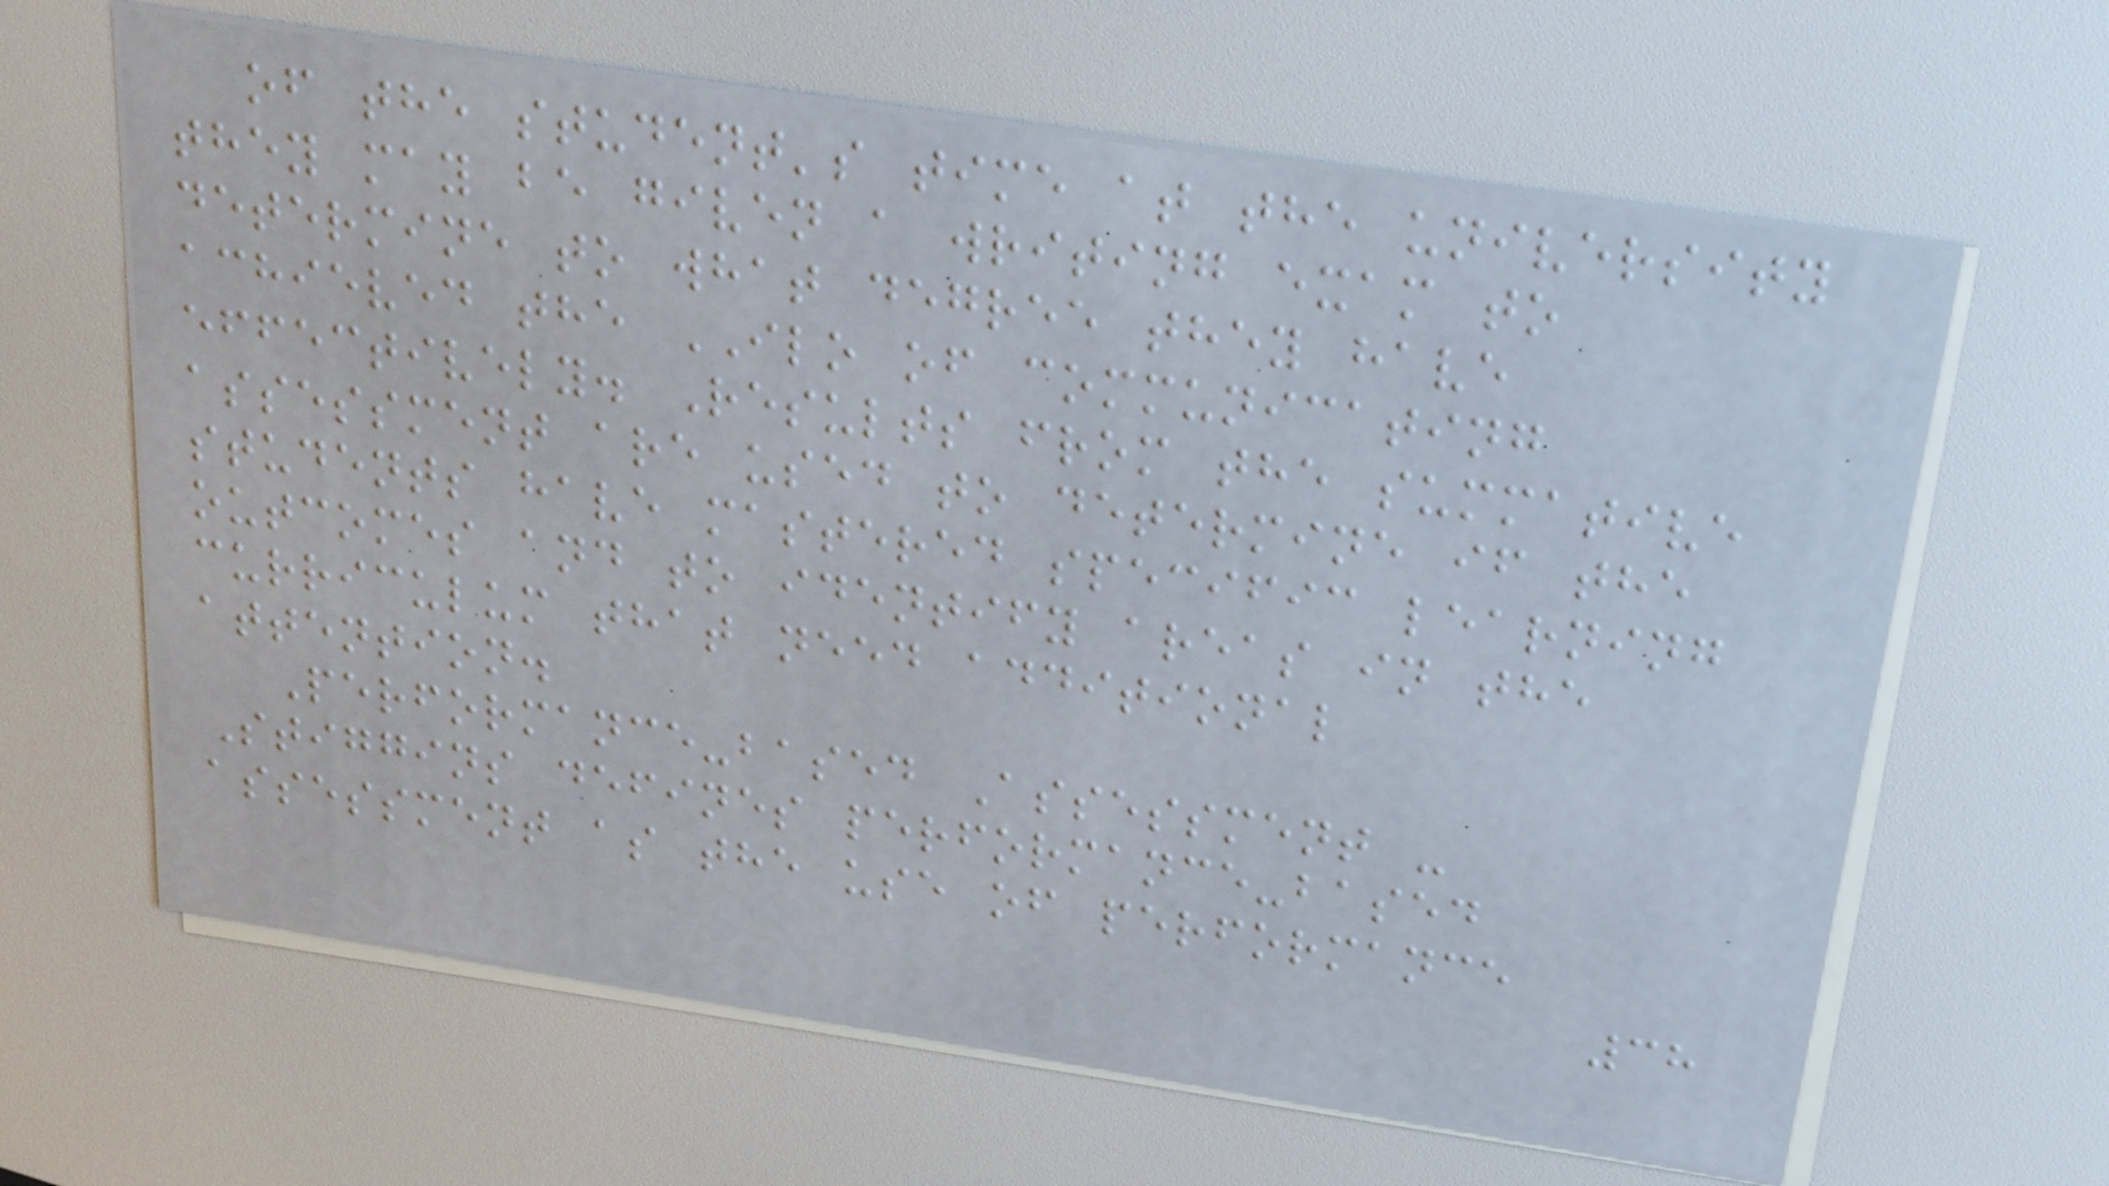of the student's time at the university
they may be given a writing exam to
determine to what degree they have
achieved the ILO of communicating
effectively. Results from the summative
assessment are used to determine if the
students have mastered specific learning
outcomes and to identify areas in the
curriculum that need additional
attention.
Performance-based Assessment -
Stiggins defines performance-based
assessment as the use of performance
38
